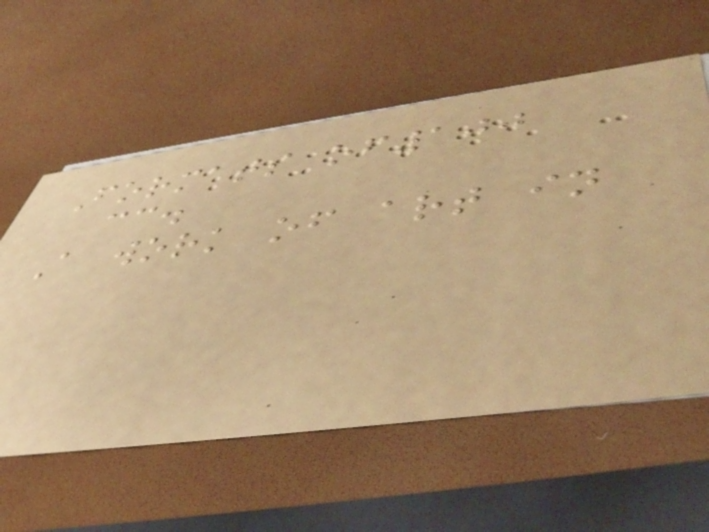Formats of100
cc.
A work of art in
